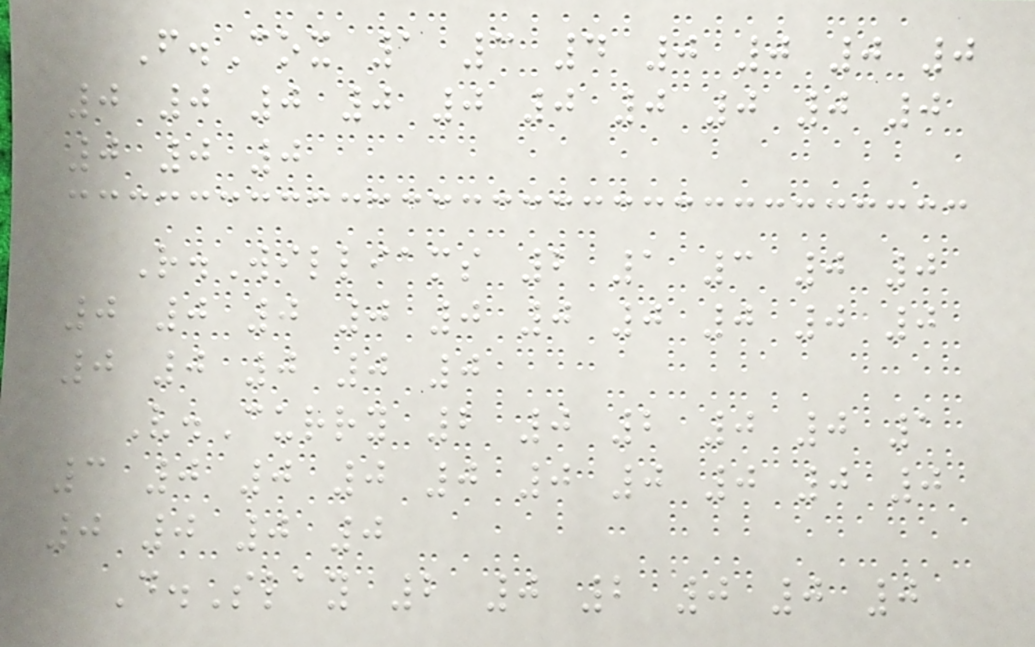F.Cox 1 3 4 0 0 0 0
0 0 0 0 0 0 0 0 0 0
0 0 0
R.Williams 2 1 3 0 0
0 0 0 0 0 0 0 0 0 0
0 0 0 0 0
V.Curry 2 0 2 0 0 1
3 0 0 0 0 0 0 0 0 0
0 0 0 0
D.Slay 2 0 2 0 0 0
